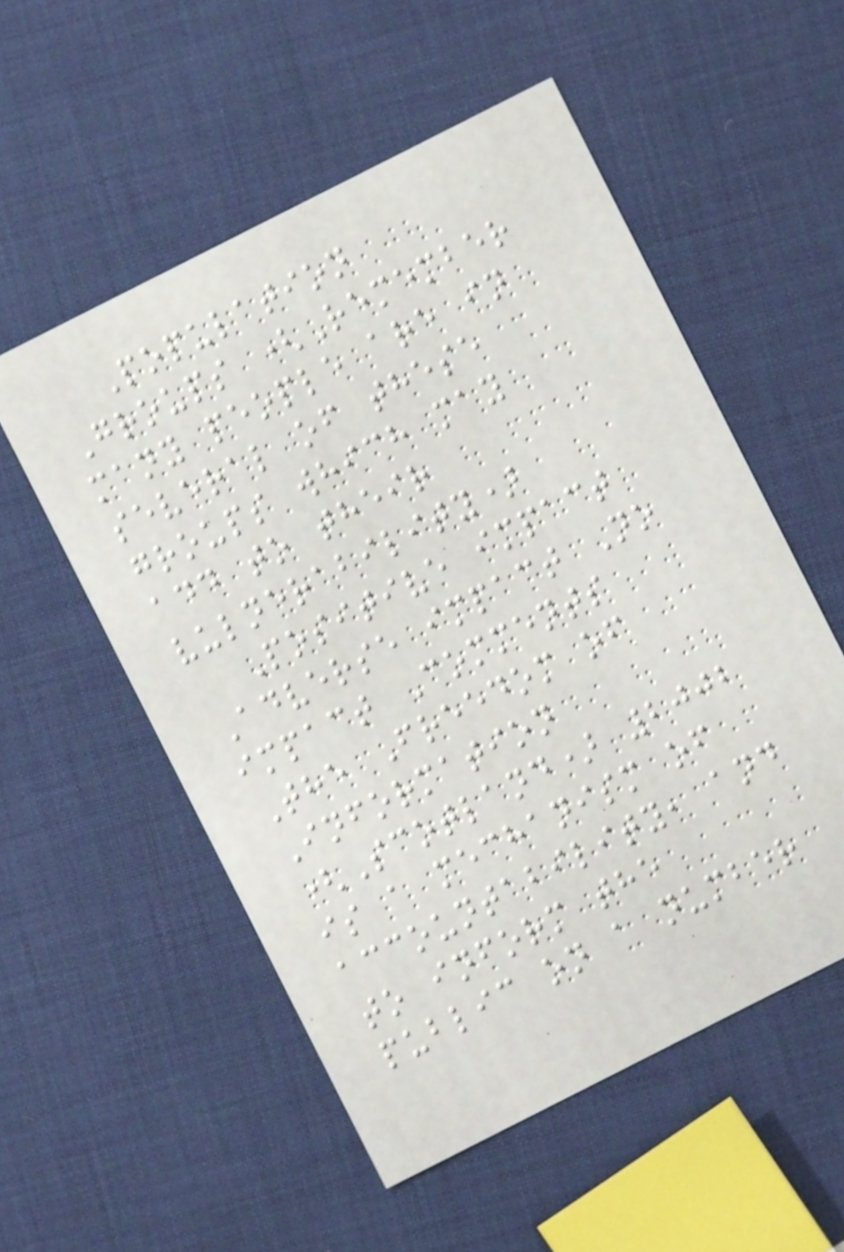Population
Groups (Remember
many people are in
several of these
groups which may
add to their
vulnerability)
Positive impact
Adverse impact No
impact Comments
The Freedom of
Information
(Scotland) 2002
is a mechanism of
accountability, and
to inform the
public on a number
